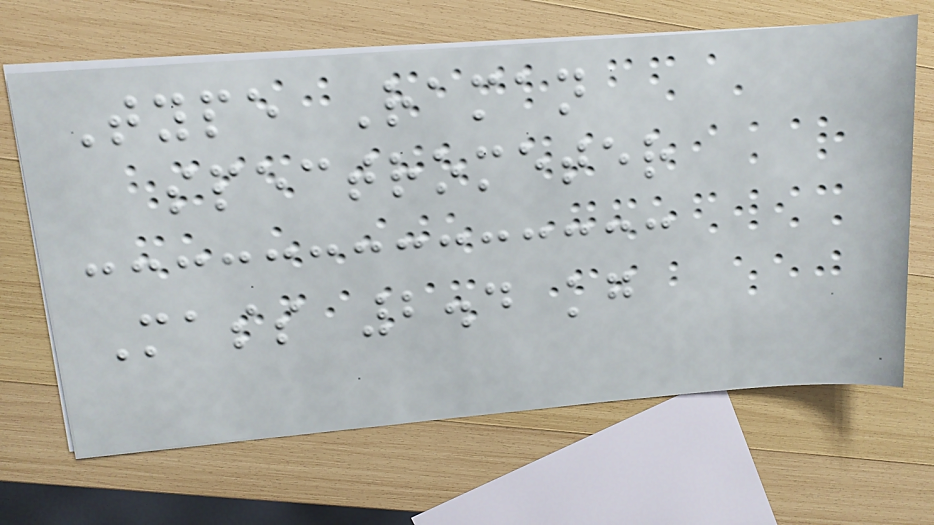Type Raman
spectrometer
Mass 2.4 kg
